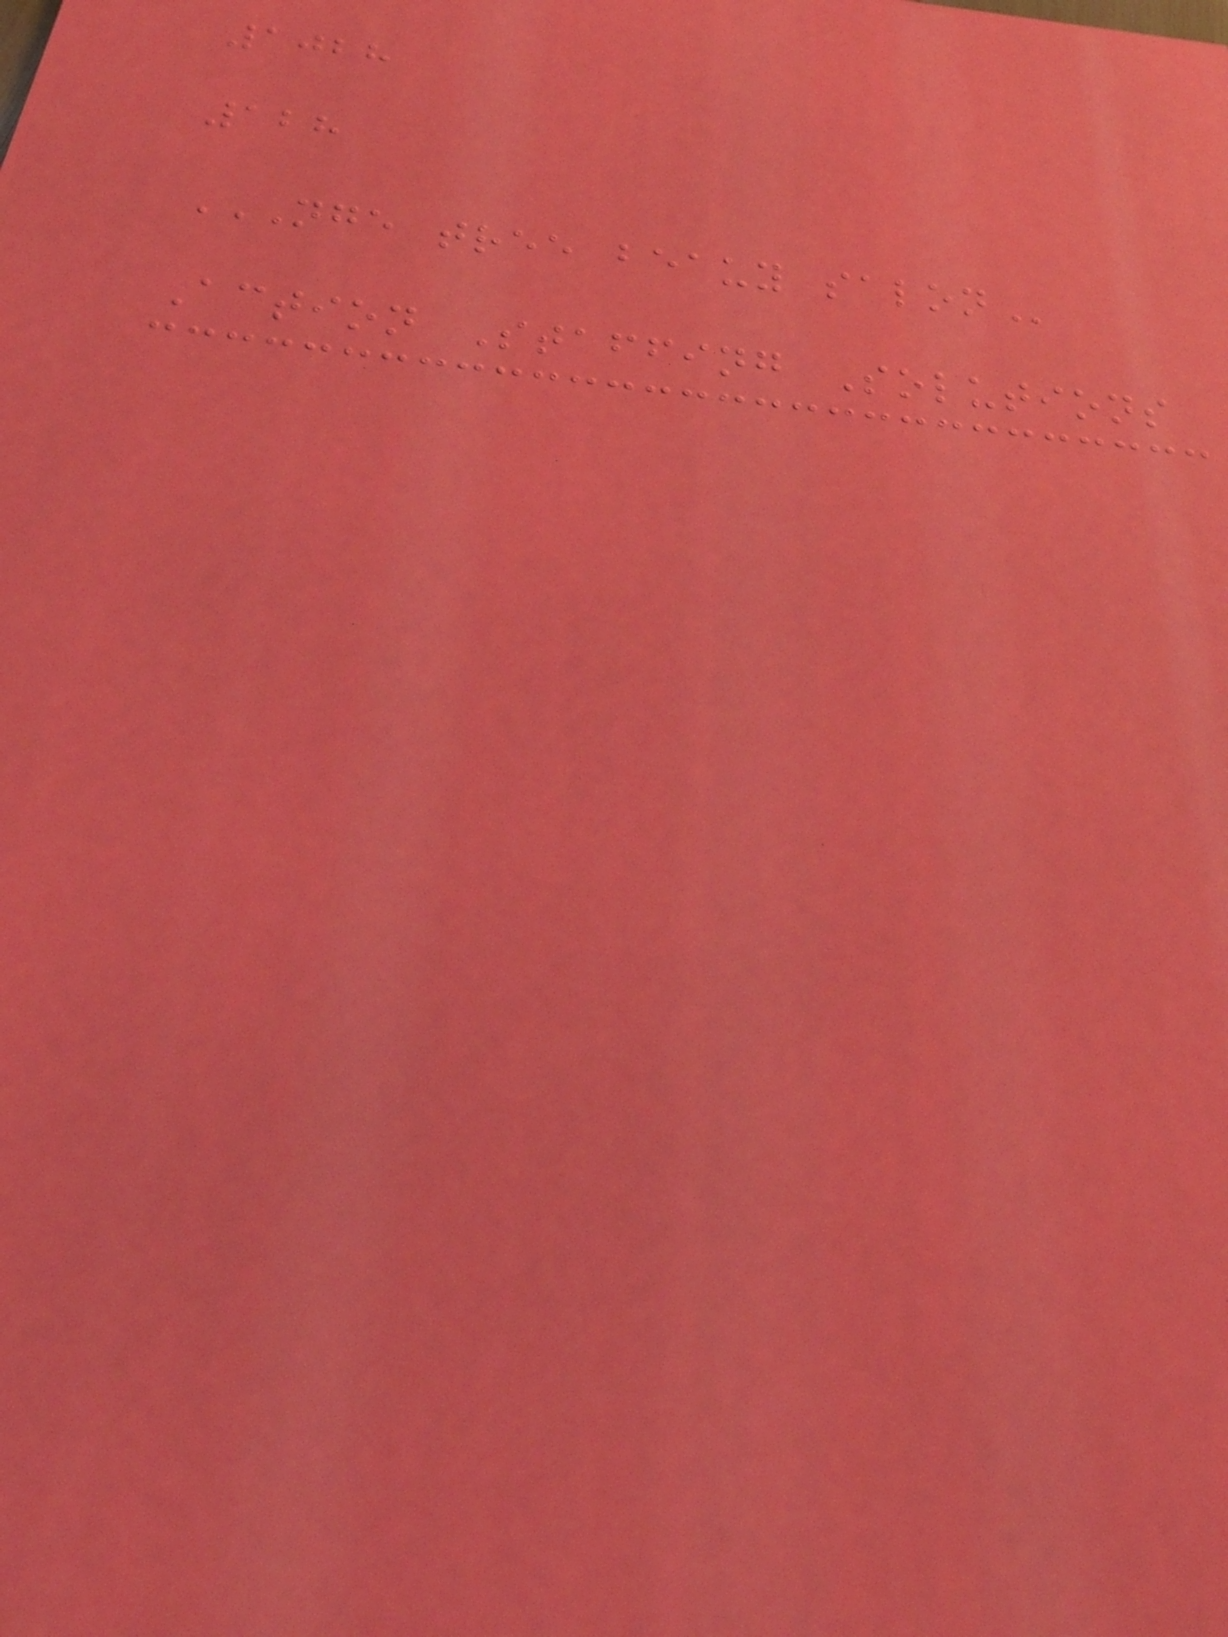1028
128
NGE TREE BEAUY SALON
Action Staffing Solutions
